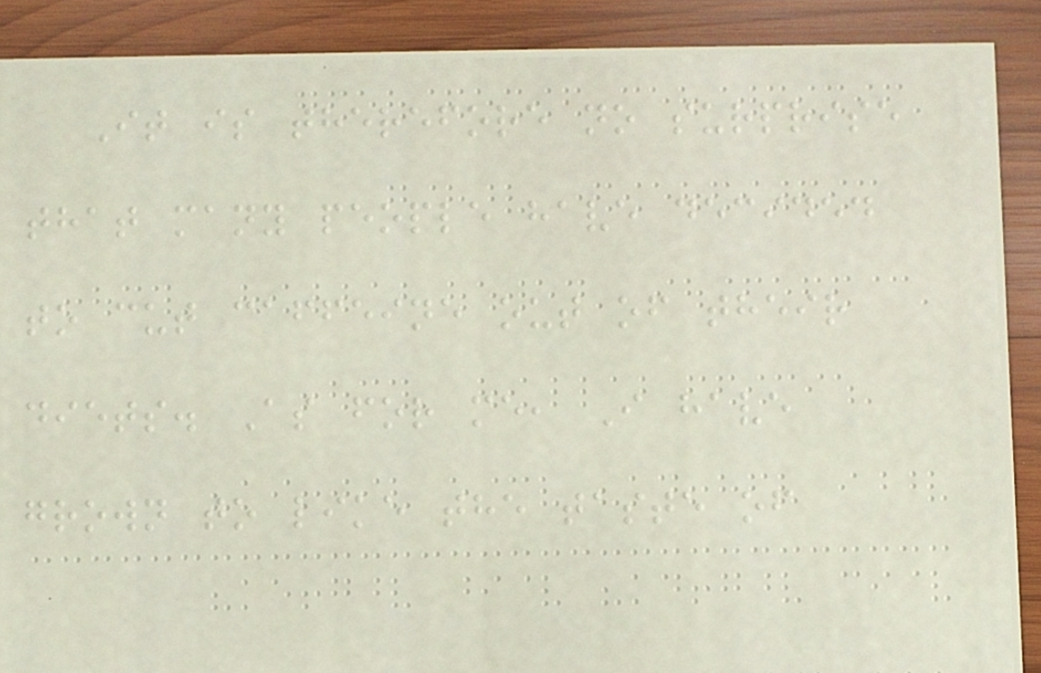It is therefore no surprise
that many people have decided
to cut caffeine out of their
diets. As for me, I have
grown to like the taste of
